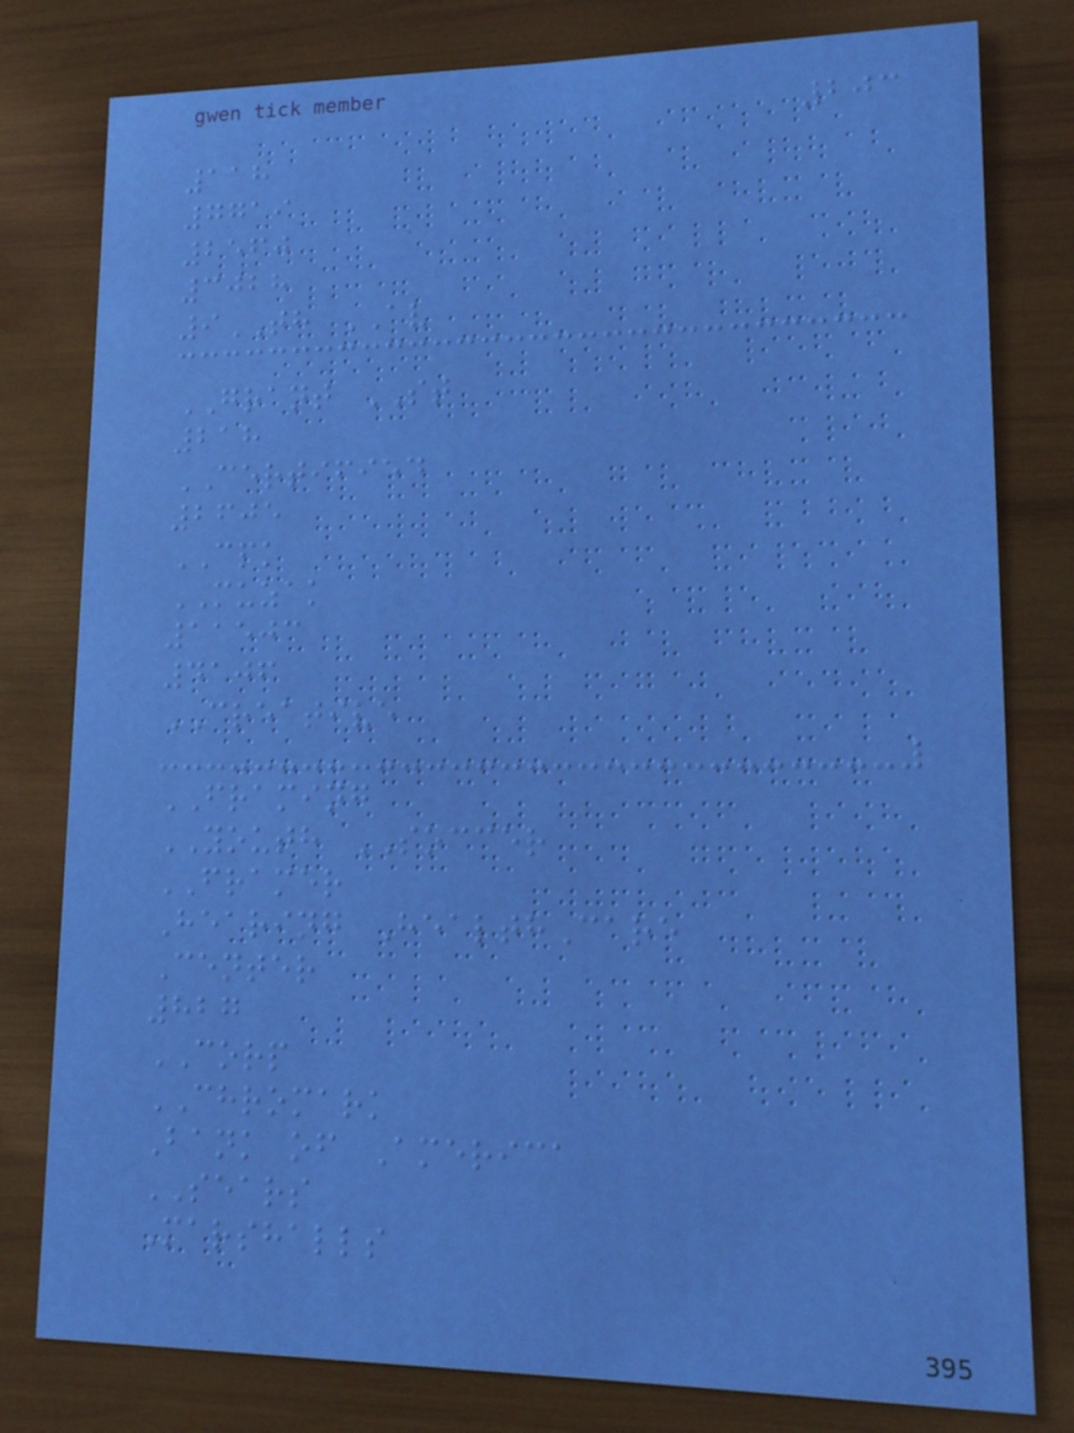203
118
7719
2560
3028
9TH AV
GRANT ST
218
CERTIFIED
2605
CPK
MUZAK
11503
4106
CREATIVE
FRAMING
YOUTH SOCCER
FRAMER
Hearing HealthCare
Center
827
CORP
CHROMARK
Bank of America
SEARS
Marshalls
